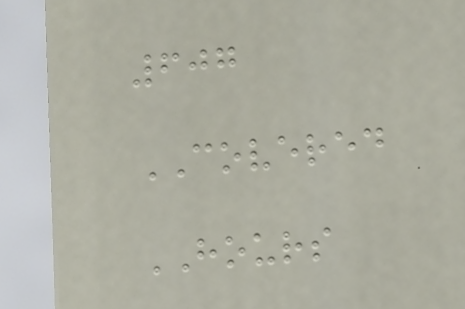607
COVERED
HOURS
